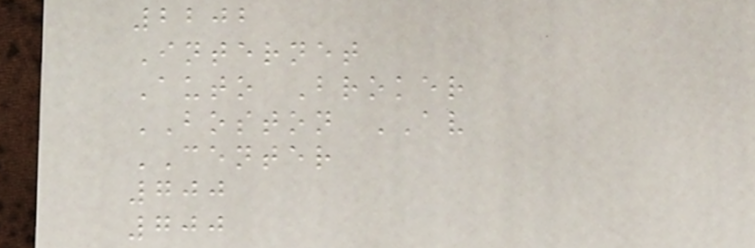2202
Internet
Auto Broker
BOSTON AV
CENTER
700
700
